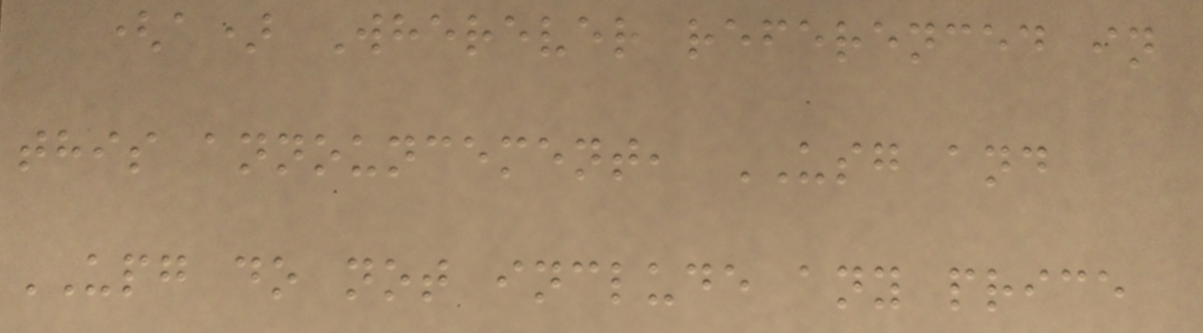(a) Wherever referenced in
this announcement, USG and
UPG do not include any price
